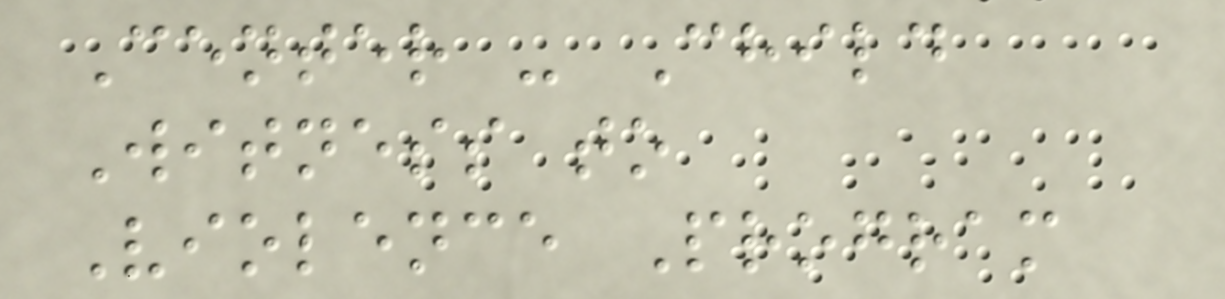Center - Child
Witness to
Violence Program
